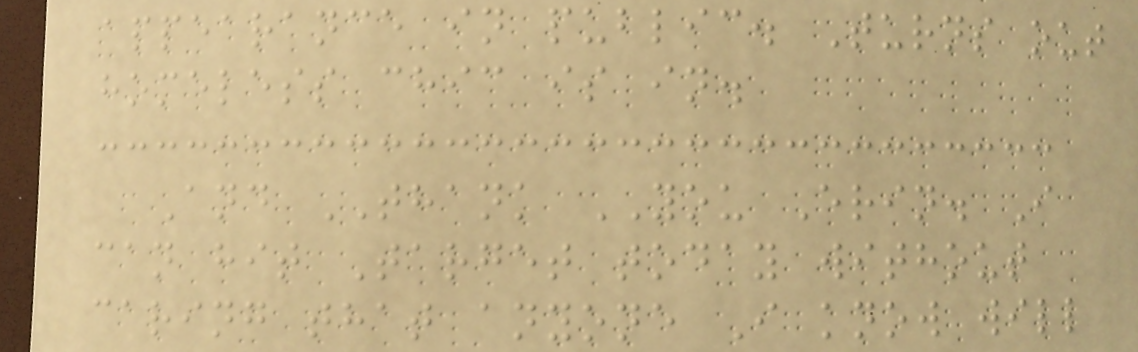appearance in public. Turns out
homeless chic is in.
And THANK YOU Erin. I
can hit Target today without
caring that anyone I know will
